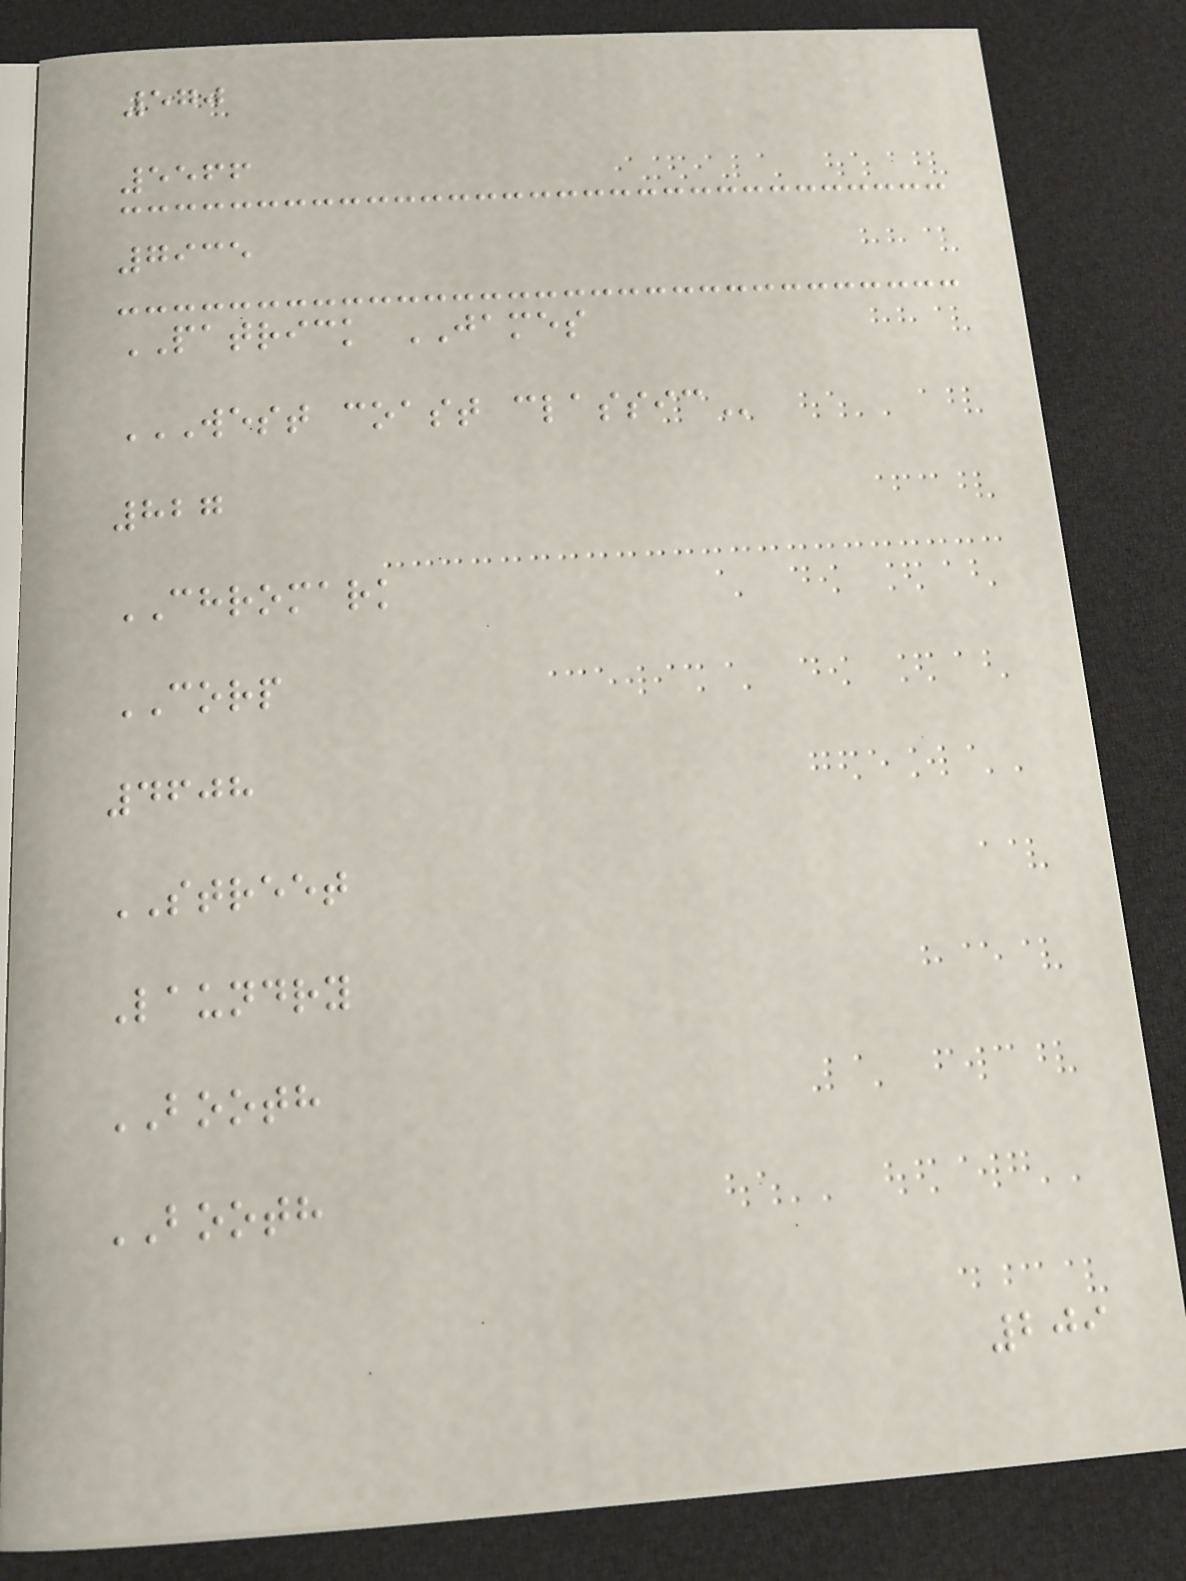570
5566
7935
PATRICK JAMES
WEST COAST CLASSIC
827
CHROMARK
CORP
4608
STREET
Laundry
BOOTH
BOOTH
209
